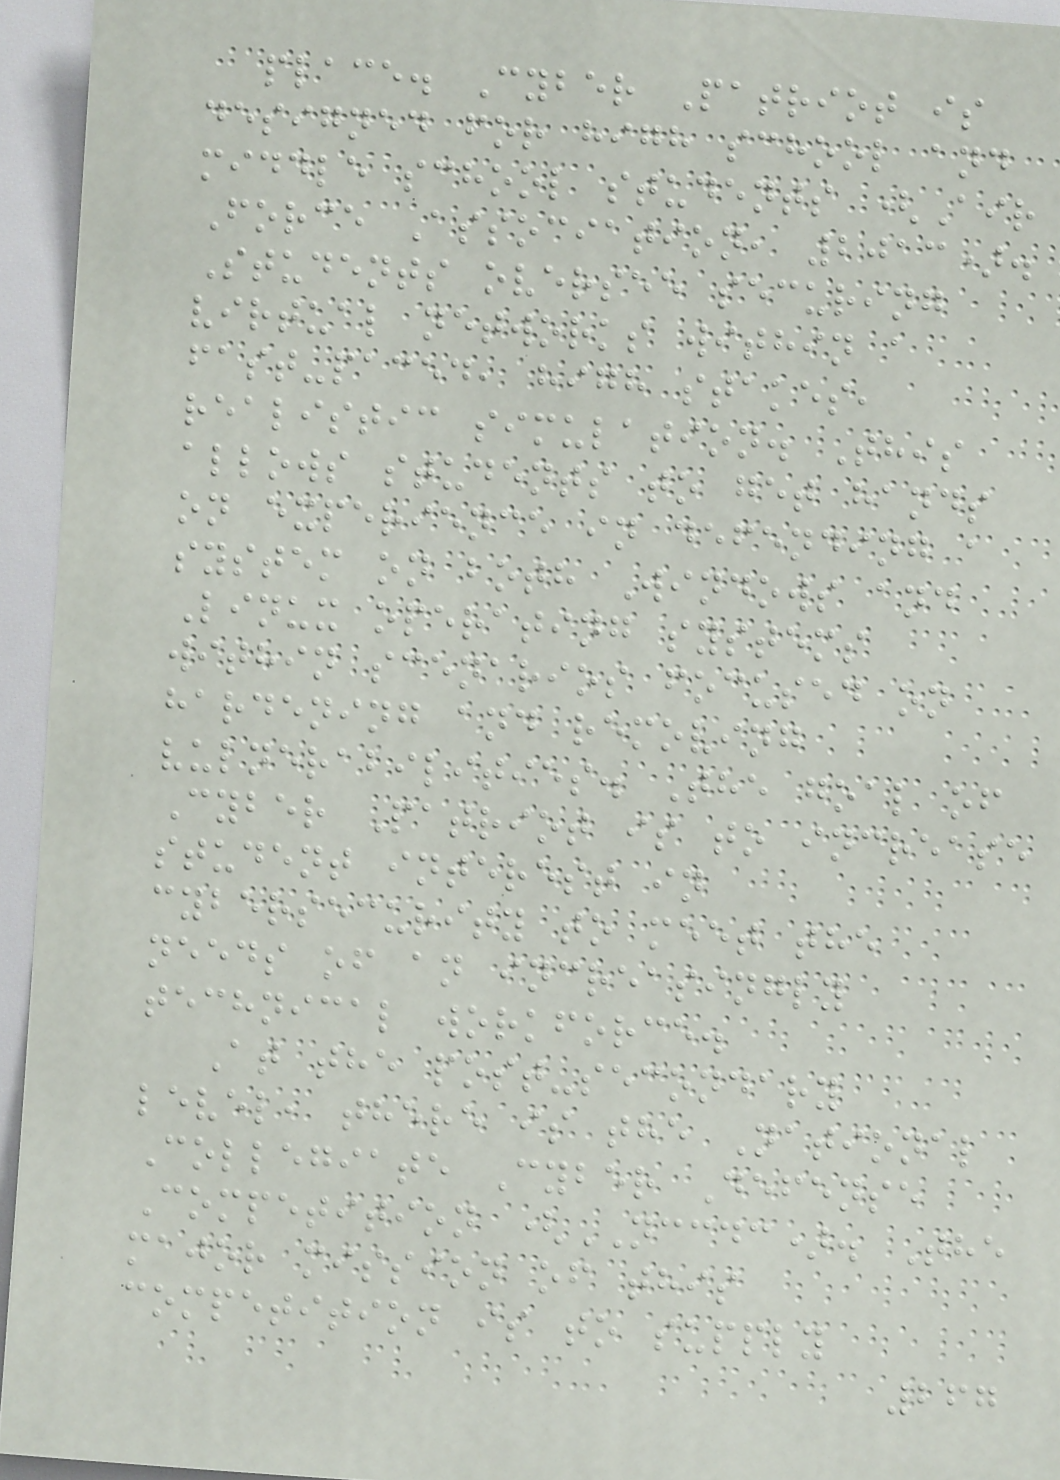place. Cyber Patriot is
designed for high school and
middle school students (Air
Force Association, 2013).
Students oversee securing
virtual networks within a
fast-paced, high stakes,
realistic simulation. This
allows students to get hands
on experience in defending a
system on both Windows and
Linux operating systems
within scenarios focused on
hardening and removing
vulnerabilities. The goal of
Cyber Patriot is to increase
student interest in
cybersecurity to meet the
needs of an increasingly
technical workforce.
At the post-secondary
level, there is the National
Collegiate Cyber Defense
Competition (NCCDC). The
major mission of this
competition is to supply
267
